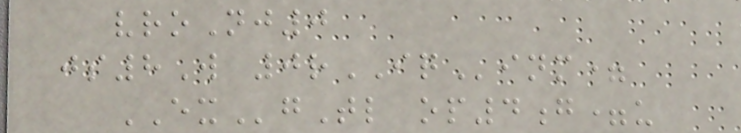vroNj0
js8W 0rIQinm=
EXgTl op4g=u
